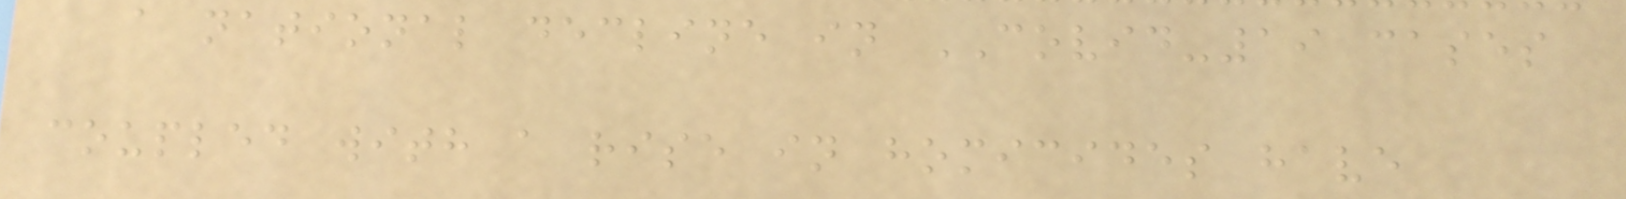a national decline in COVID-19 cases
coupled with a rise in homicides have
